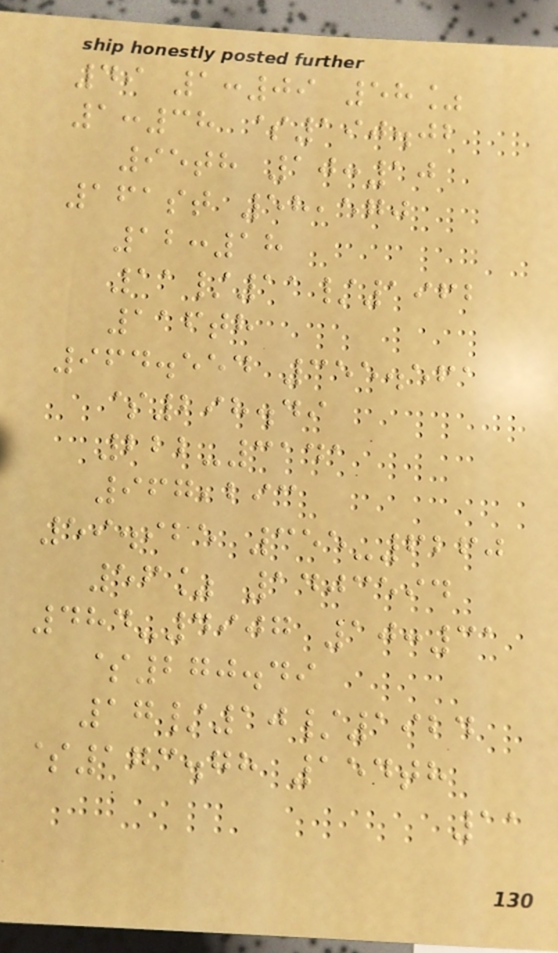49 1:09 58%
1:38 $190.02
95th 10:10
161st 58,570
12:18
11/11/1962
116th
964.554 355.561
$298.49
222-3141
967,293
59.925 355-6260
56% 1403594
484-4907 10:31
$270.49
17/10/1924
$173.78 154th
11
